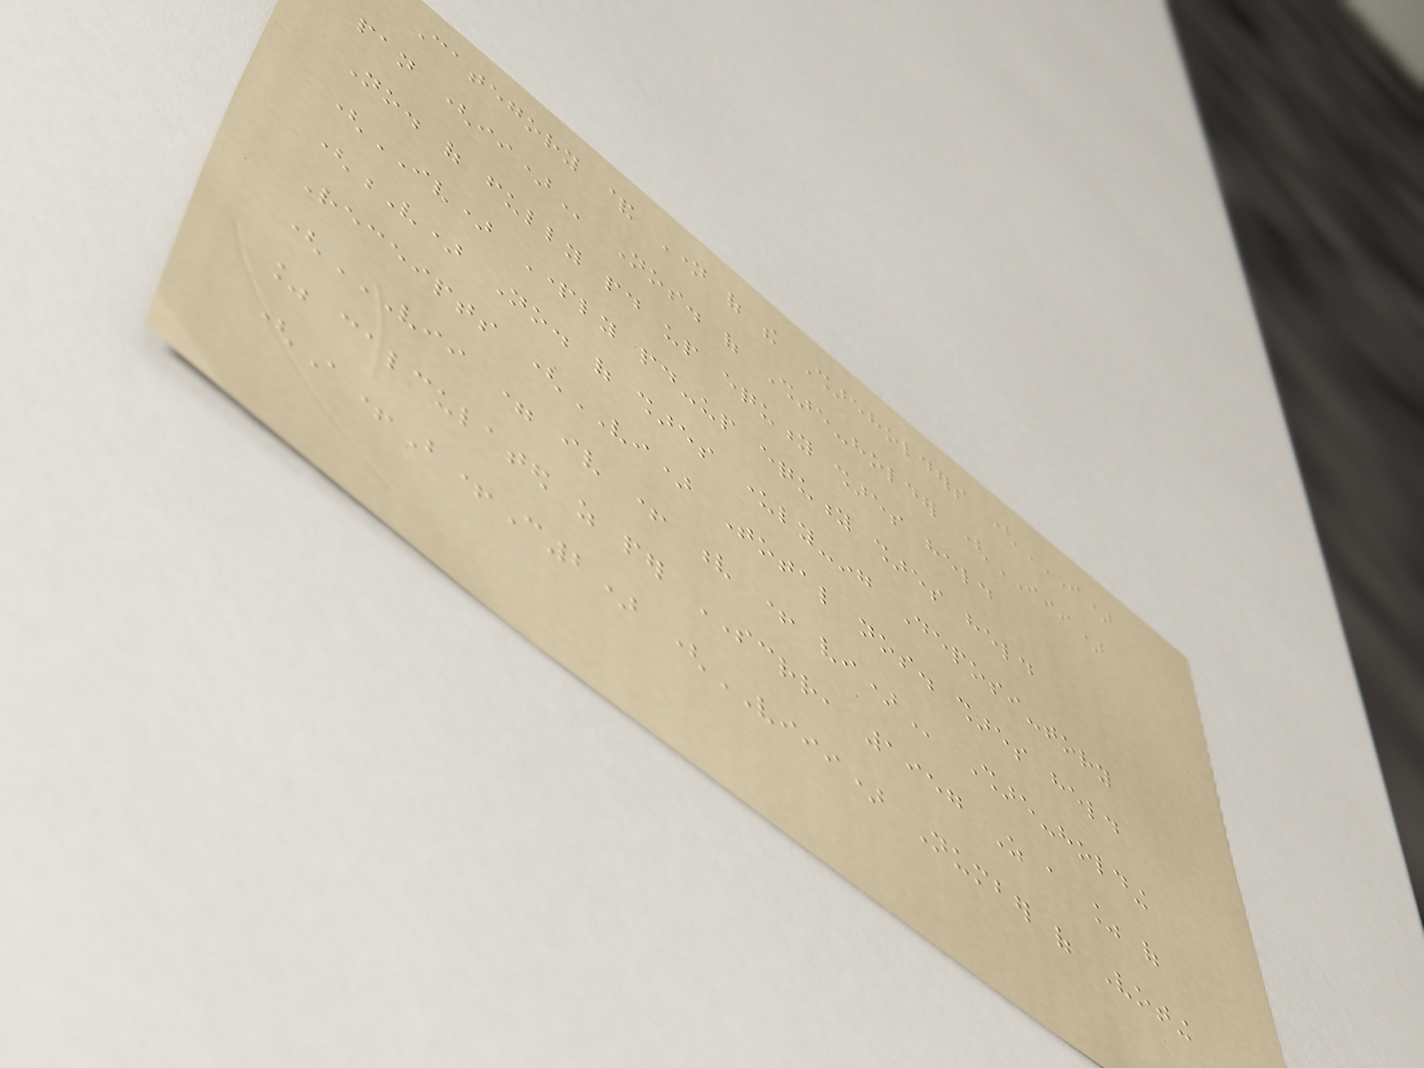Category & Name of the Shareholders (I)
PAN (II) Nos. of Share-holder (III)
No. of fully paid up equity shares held
(IV) Partly paid-up equity shares held
(V) No. of shares underly-ing Deposi-tory
Receipts (VI) Total nos. shares held
(VII = IV + V + VI) Share-holding
% calculated as per SCRR, 1957 As a % of
(A+B+C2) (VIII) Number of Voting
